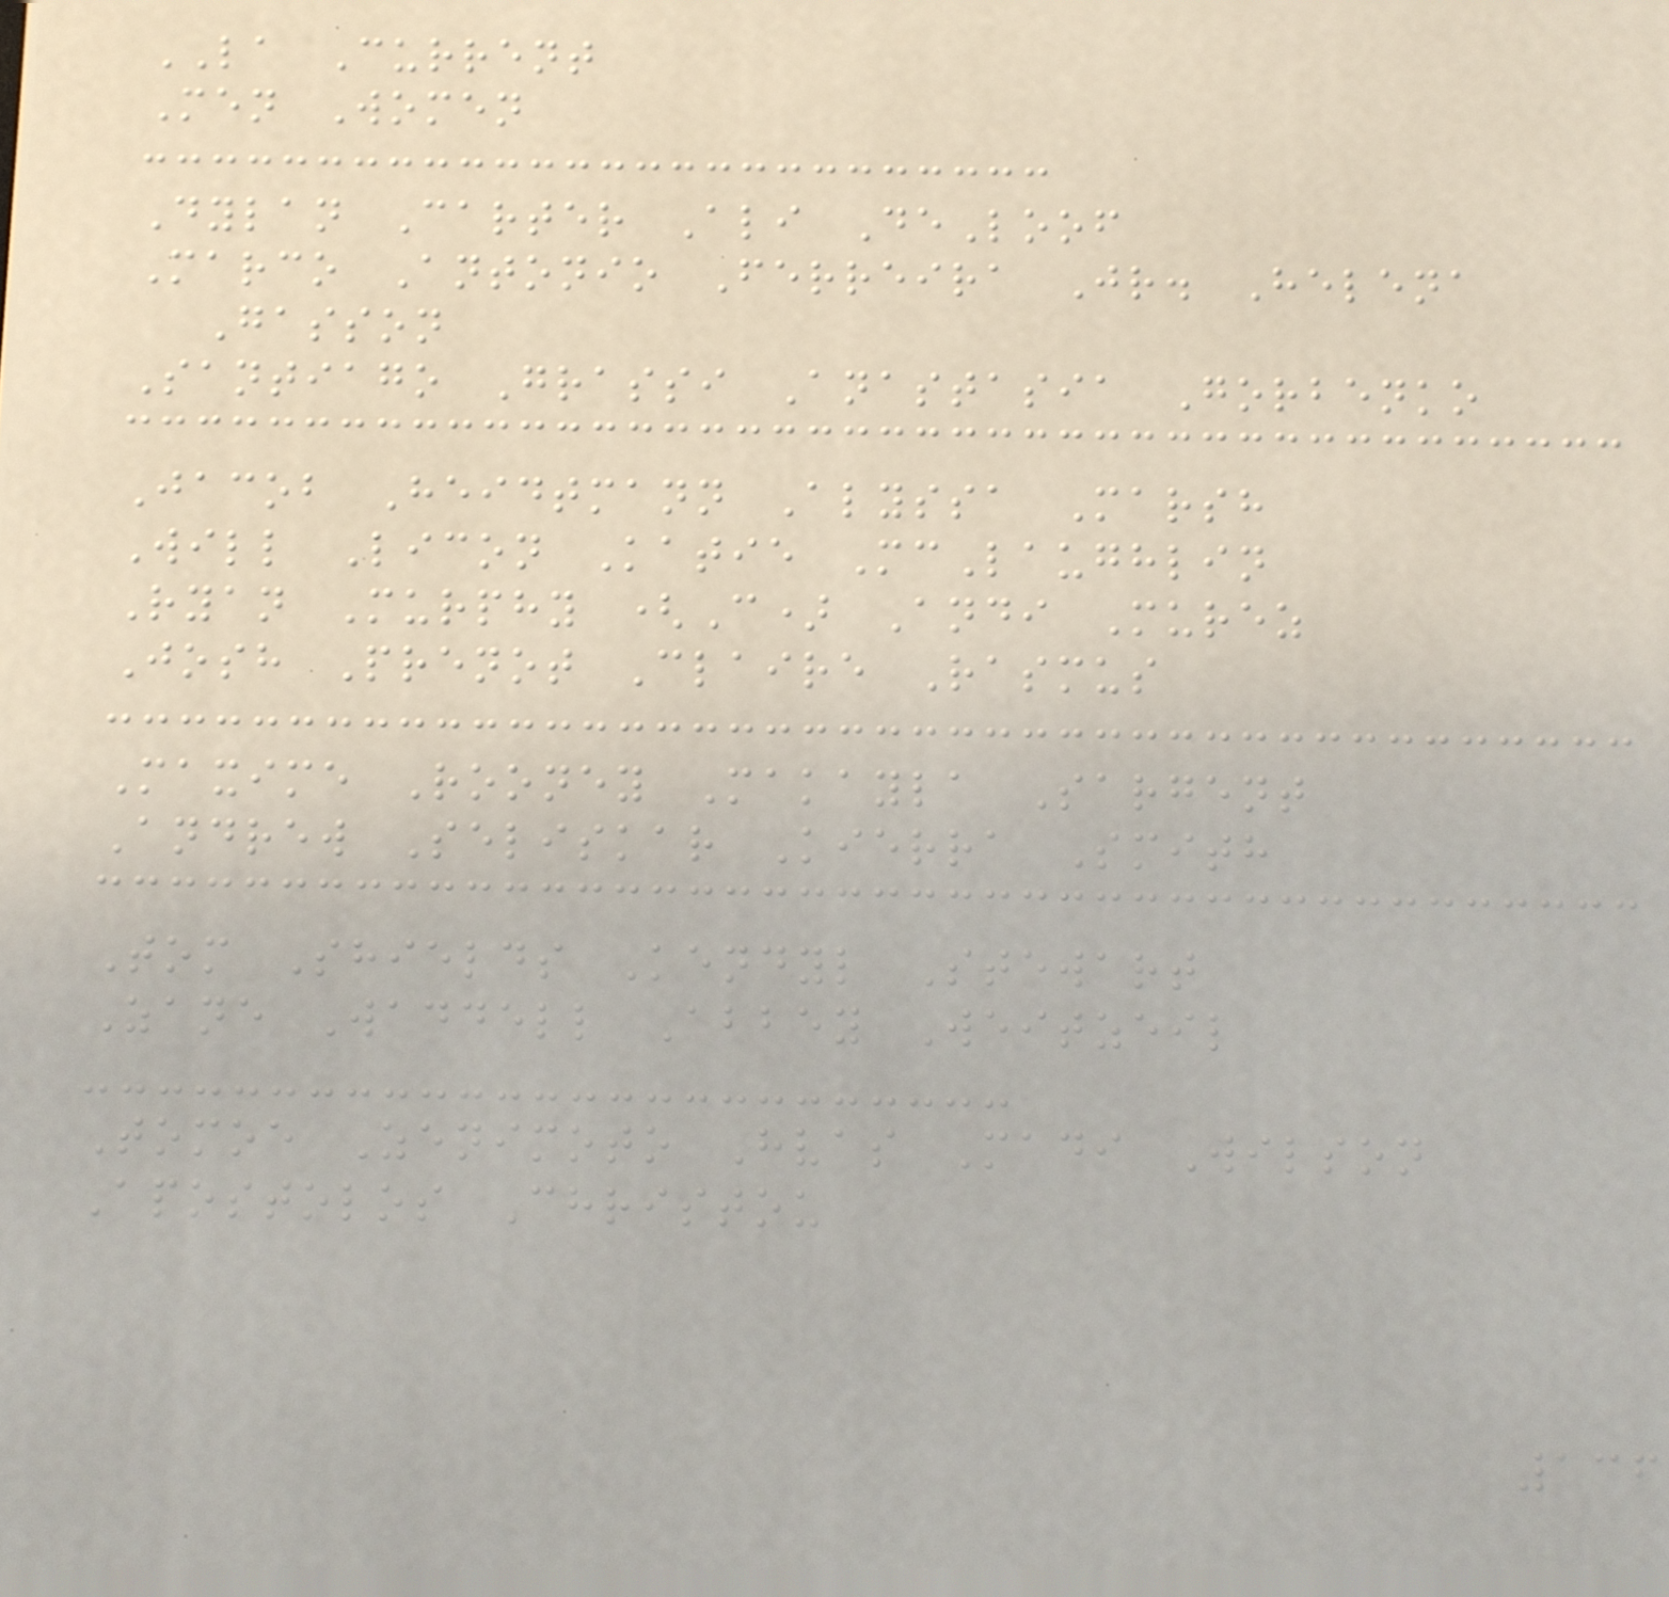LA Current
Men Women
Dylan Carter Ali DeLoof
Marco Antonio Ferreira Jr. Helena
Gasson
Santiago Grassi Anastasia Gorbenko
Jacob Heidtmann Alyssa Marsh
Will Licon Katie McLaughlin
Ryan Murphy (C) Andi Murez
Josh Prenot Claire Rasmus
Maxime Rooney Makayla Sargent
Andrew Seliskar Kierra Smith
Tom Shields Kendyl Stewart
Zane Waddell Abbey Weitzeil
Tomoe Zenimoto Hvas Madi Wilson
Apostolos Christou
136
